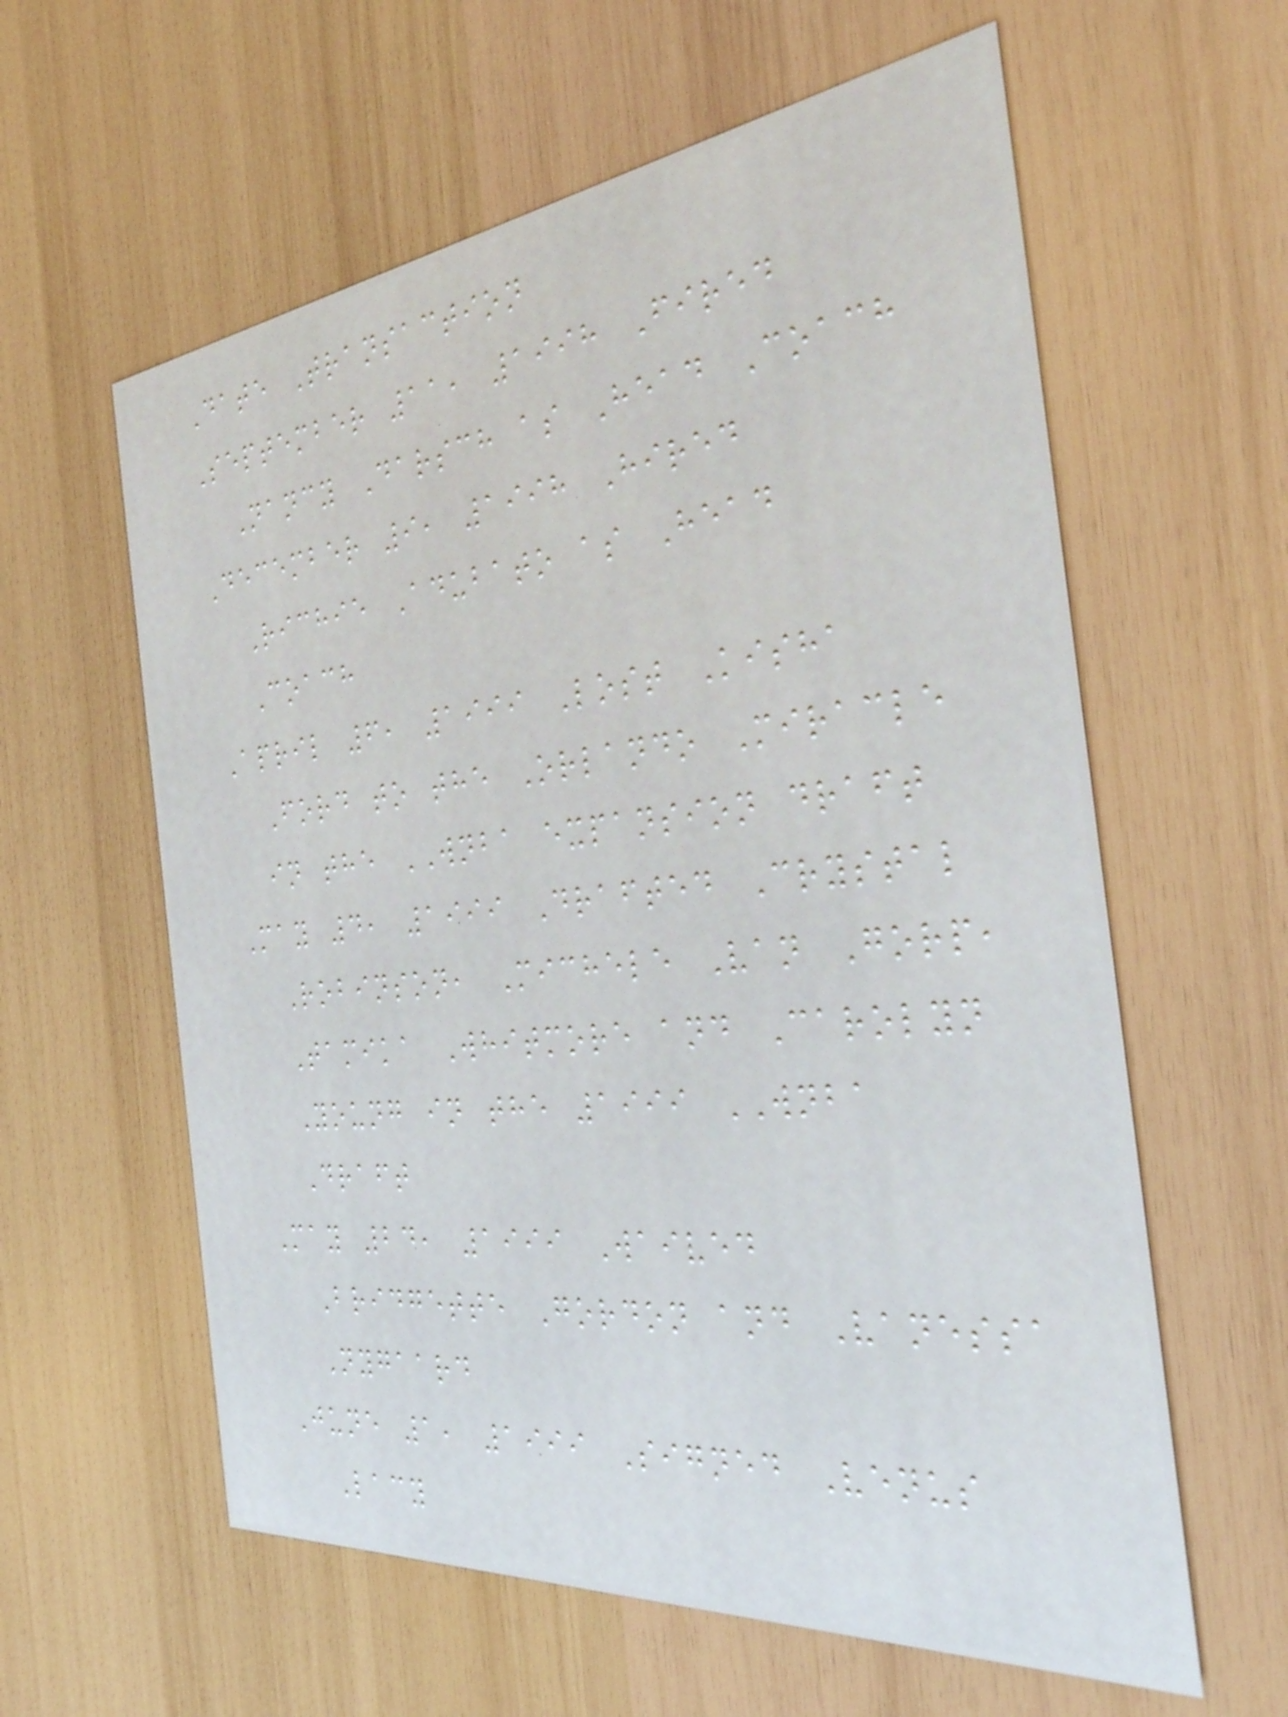Date Transaction
September 11, 1998 Fired
Nancy Darsch as Head Coach
December 9, 1998 Hired
Richie Adubato as Head
Coach
April 6, 1999 Lost Kisha
Ford to the Orlando Miracle
in the WNBA expansion draft
May 4, 1999 Drafted Crystal
Robinson, Michele Van Gorp,
Tamika Whitmore and Carolyn
Young in the 1999 WNBA
Draft
May 24, 1999 Waived
Bridgette Gordon and Vanessa
Nygaard
June 1, 1999 Signed Venus
Lacy
